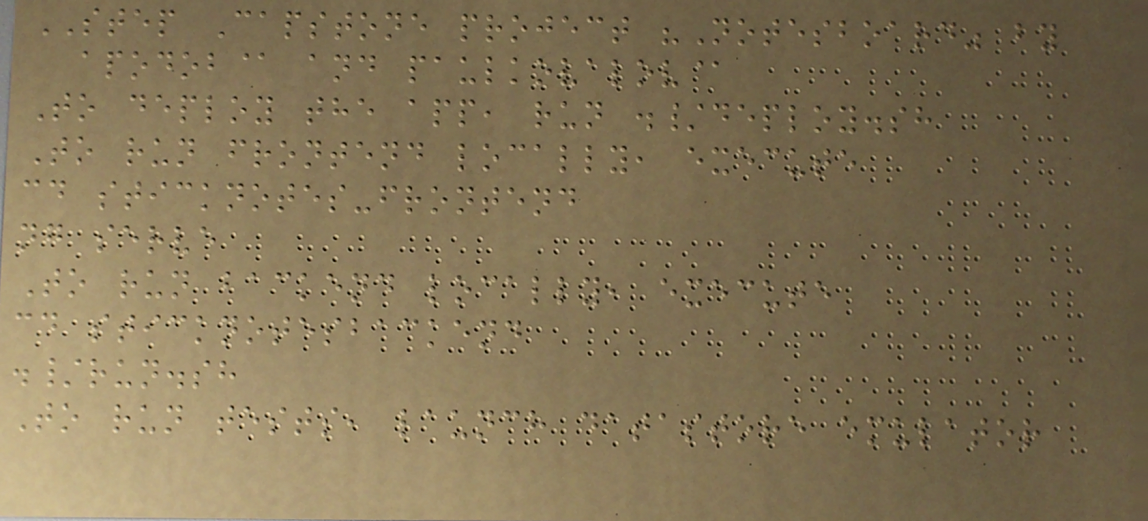STEP Capstone project "Notesboard" by
apodob@ and paulkovalov@
To deploy the app, run ./deploy.sh
To run frontend locally, execute
cd sticknotes-frontend
ng serve
To run backend locally, execute
cd sticknotesbackend
./run.sh
To run tests, launch datastore emulator
